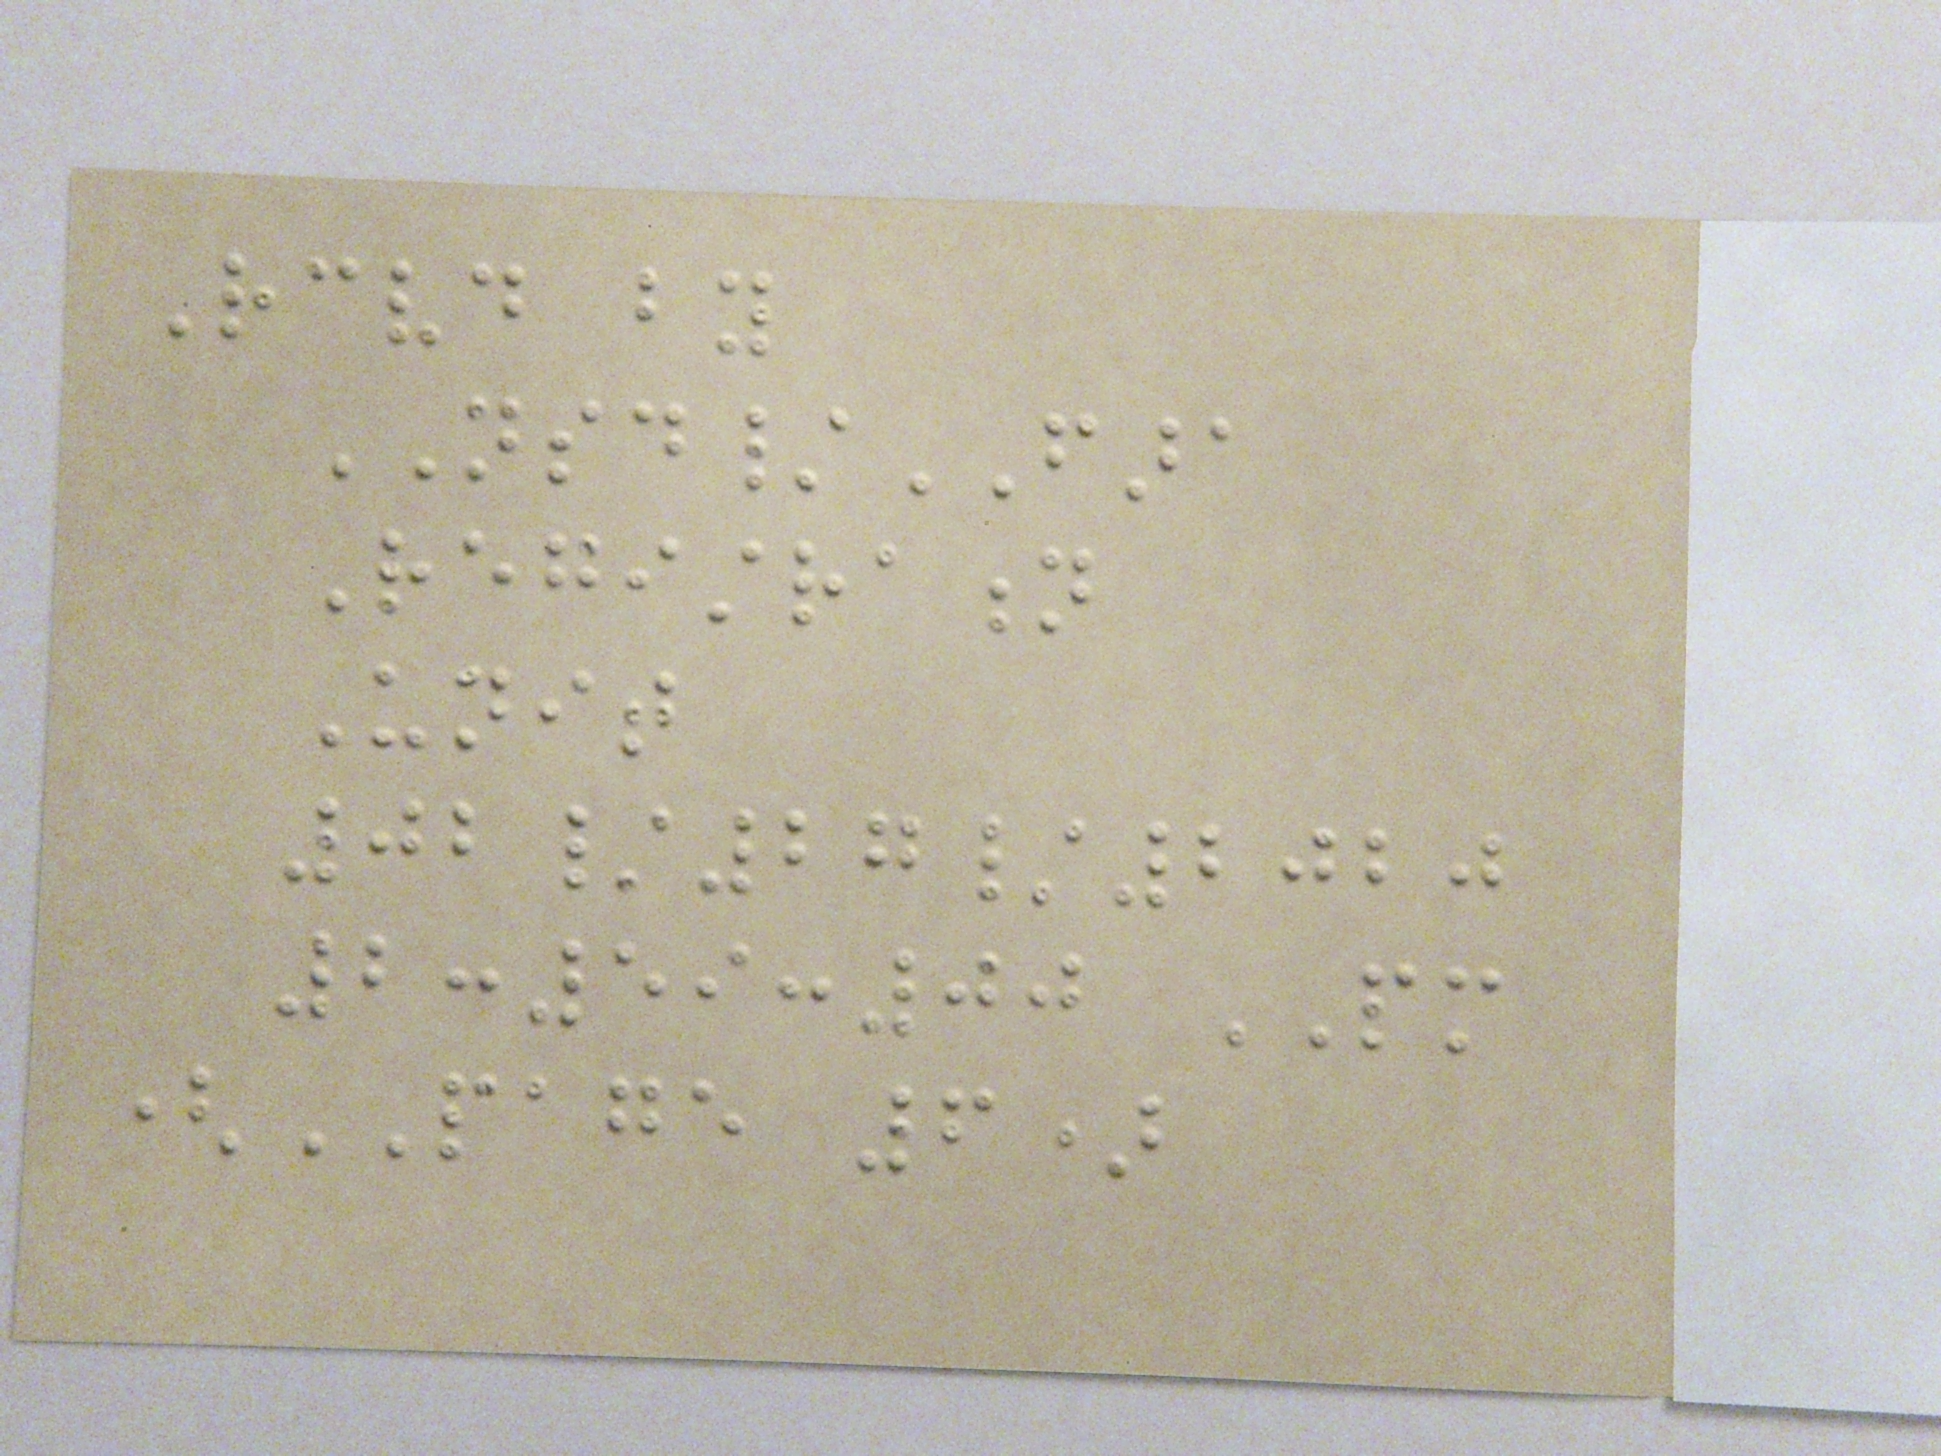Received by
NSD/FARA
Registration
Unit
02/27/2020
2:59:00 PM
(PAGE 6)
